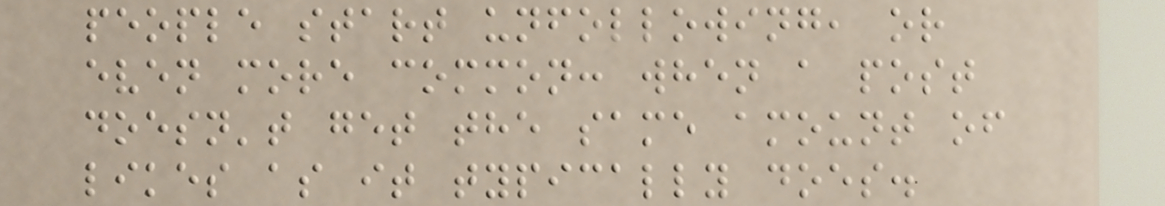people start unfollowing, or
even more common: when a post
doesn't get the same amount of
likes as it typically does.
